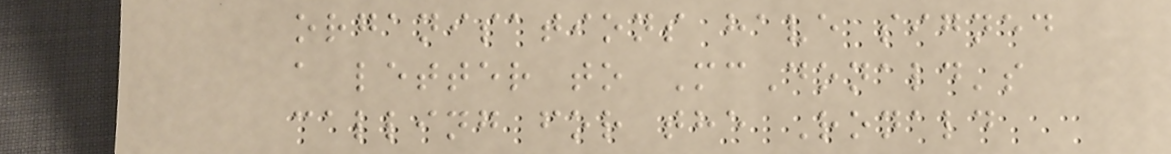organisations have signed
a letter to McDonald's
calling for the Ronald
